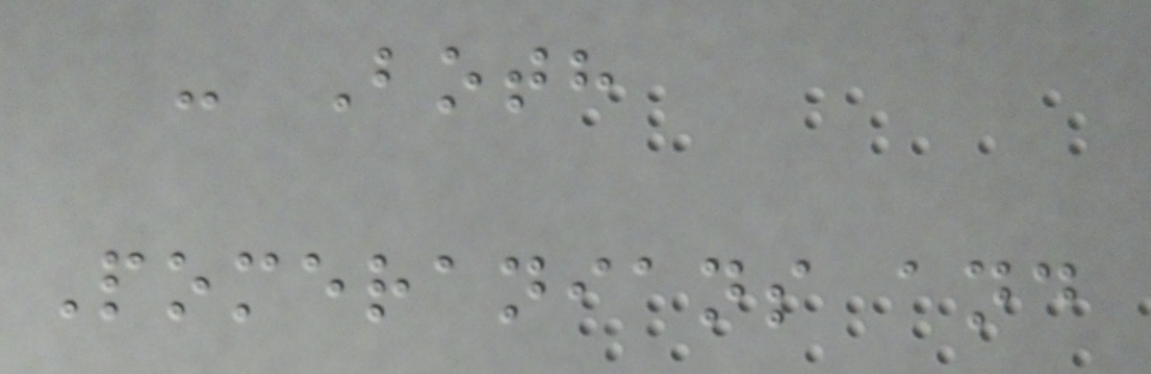- Both
Pomeranians and
